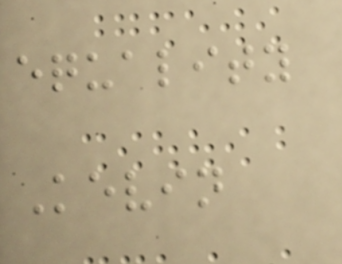equality
Kevin
